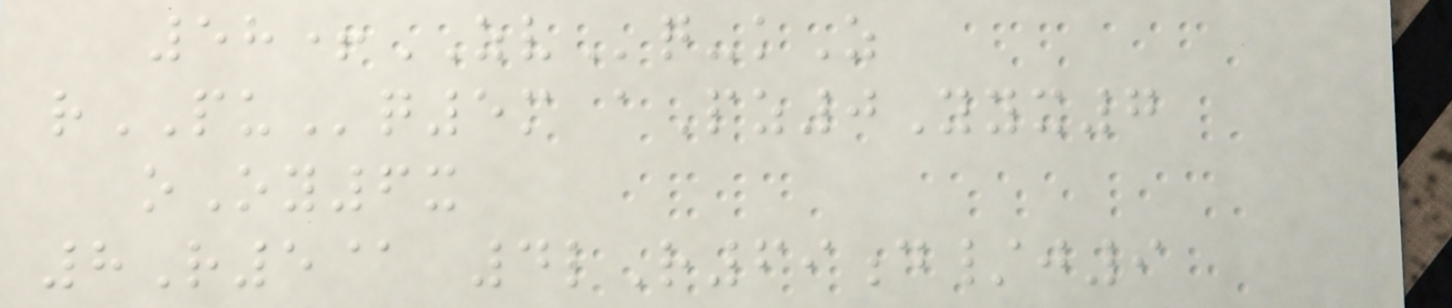58+ZVq-kZ
rPUq5m aPz0Yyx7
oOy6x
8R5@ 4lR69d/j9
